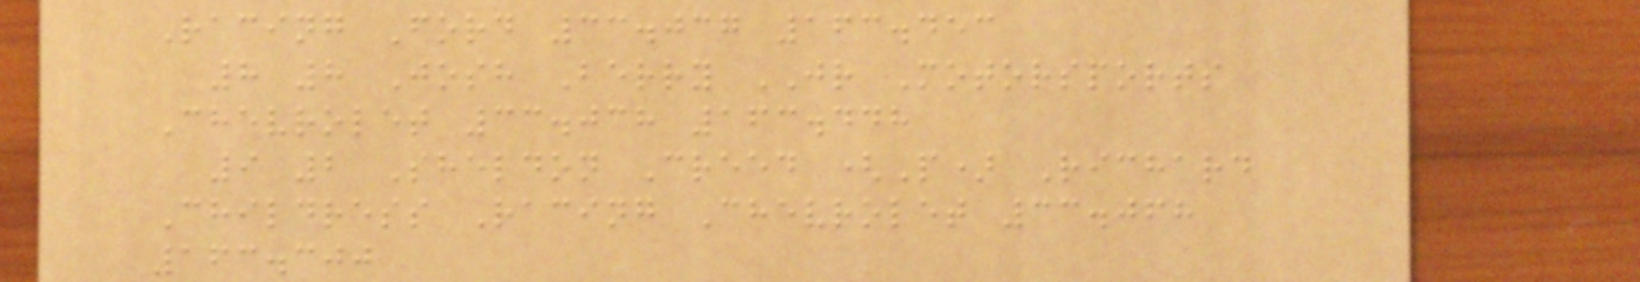Racing Ford 33.037 163.453
8 8 Josh Berry JR Motorsports
Chevrolet 33.038 163.448
9 2 Sheldon Creed (P) Richard
Childress Racing Chevrolet 33.068
163.300
